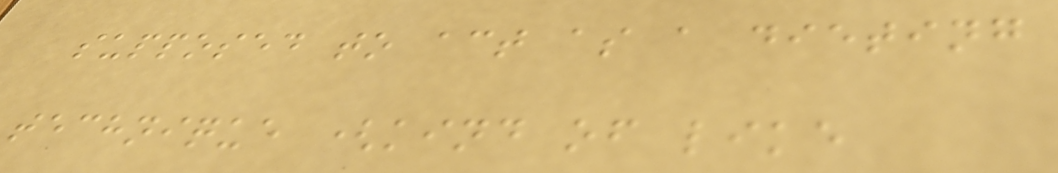supposed to act as a dieting
technique (kind of like
